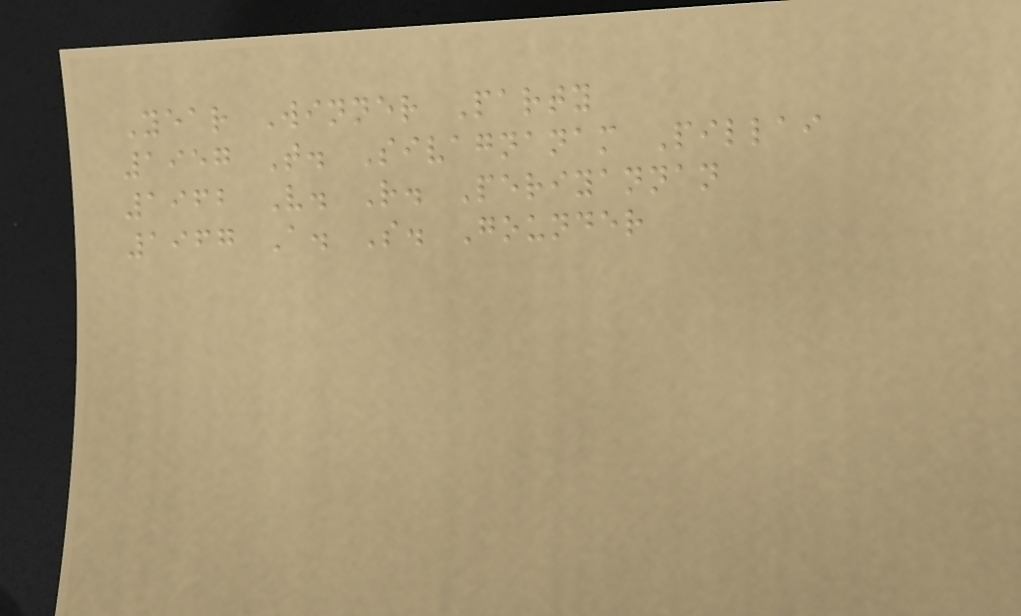Year Winner Party
1957 T. Sivagnanam Pillai
1962 V. R. Periyannan
1967 A. S. Gounder
